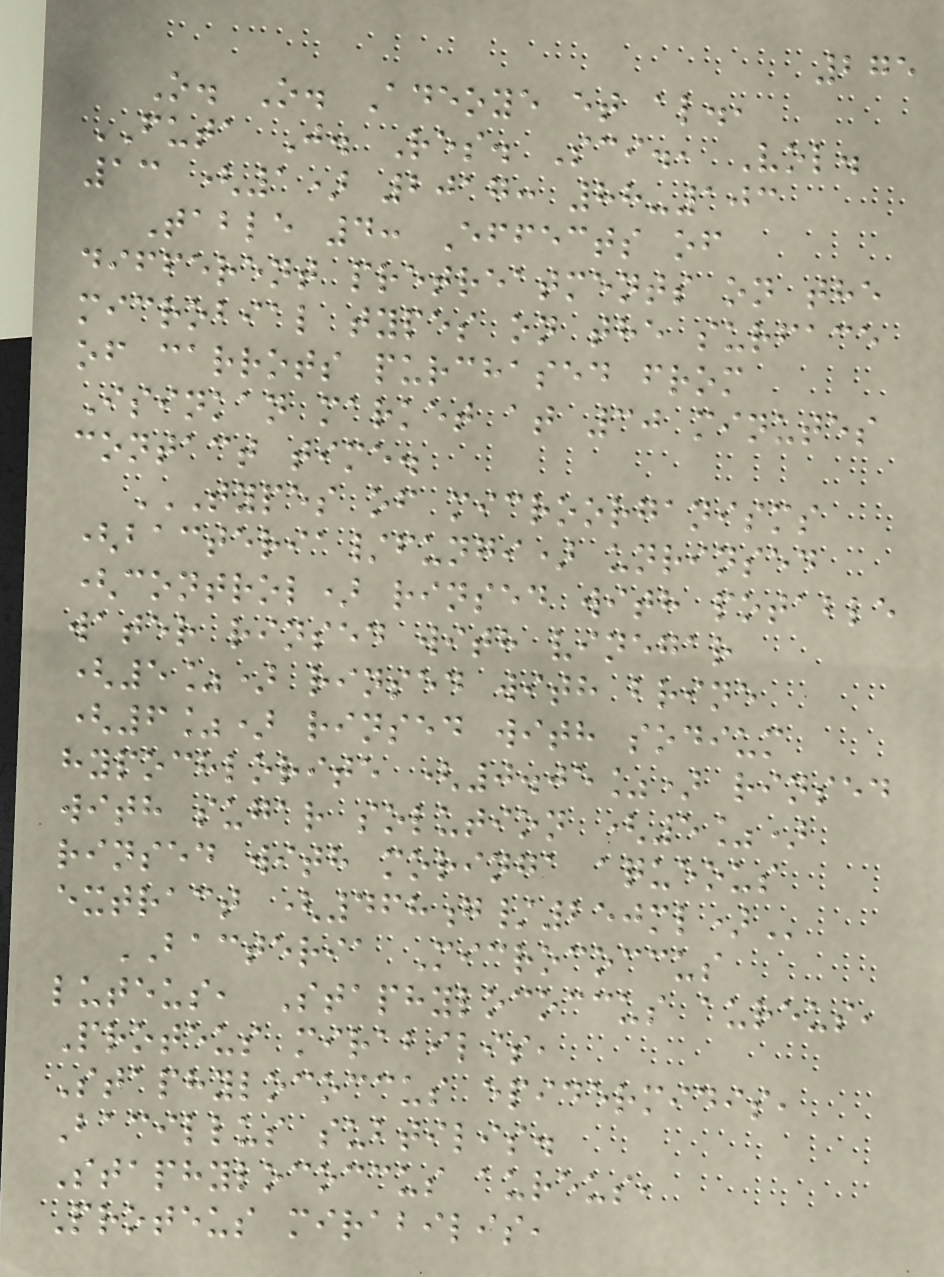275
O. O. Adeoye et al.,
FUTA J. Res. Sci., Vol.
13 (1) 2017: 88-103
Table 4: Effects of
different pretreatments on the
microbial types on the surface
of carrots purchased from
Isinkan market at 30 minutes
contact time.
TYPES OF MICROORGANISMS
(BACTERIA/FUNGI) UNRINSED
(CONTROL) RINSED WITH POTABLE
WATER RINSED WITH VINEGAR
(5%) RINSED WITH BRINE
(6%) RINSED WITH SODIUM
HYPOCHLORITE (0.05%) RINSED
WITH SUGAR SOLUTION (5%)
RINSED WITH MORINGA AQUEOUS
EXTRACT (468G/250ML)
BACTERIA Micrococcus
luteus, Staphylococcus aureus,
Proteus mirabilis,
Staphylococcus epidermidis,
Bacillus subtilis.
Staphylococcus aureus,
Proteus mirabilis,
